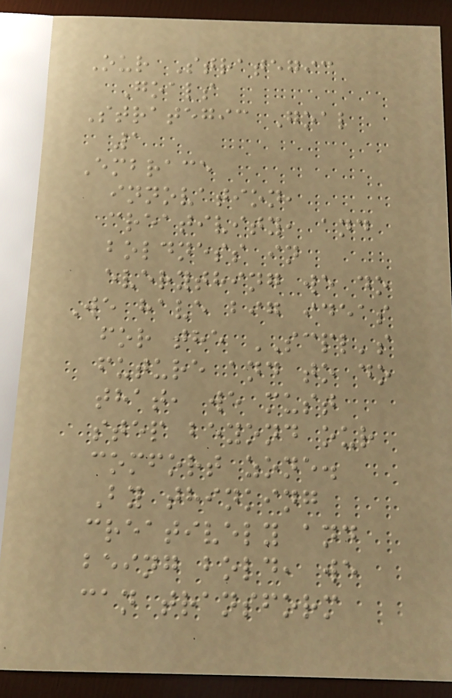Our Strategic
Goals
Strategic Goal
1
Embrace
innovation,
creativity, and
boldness in
everything we do
We have big ideas
for the SCPL's
future and to do
that, we must
step beyond our
comfort zone.
By thinking
creatively and
being bold, we
can transform
